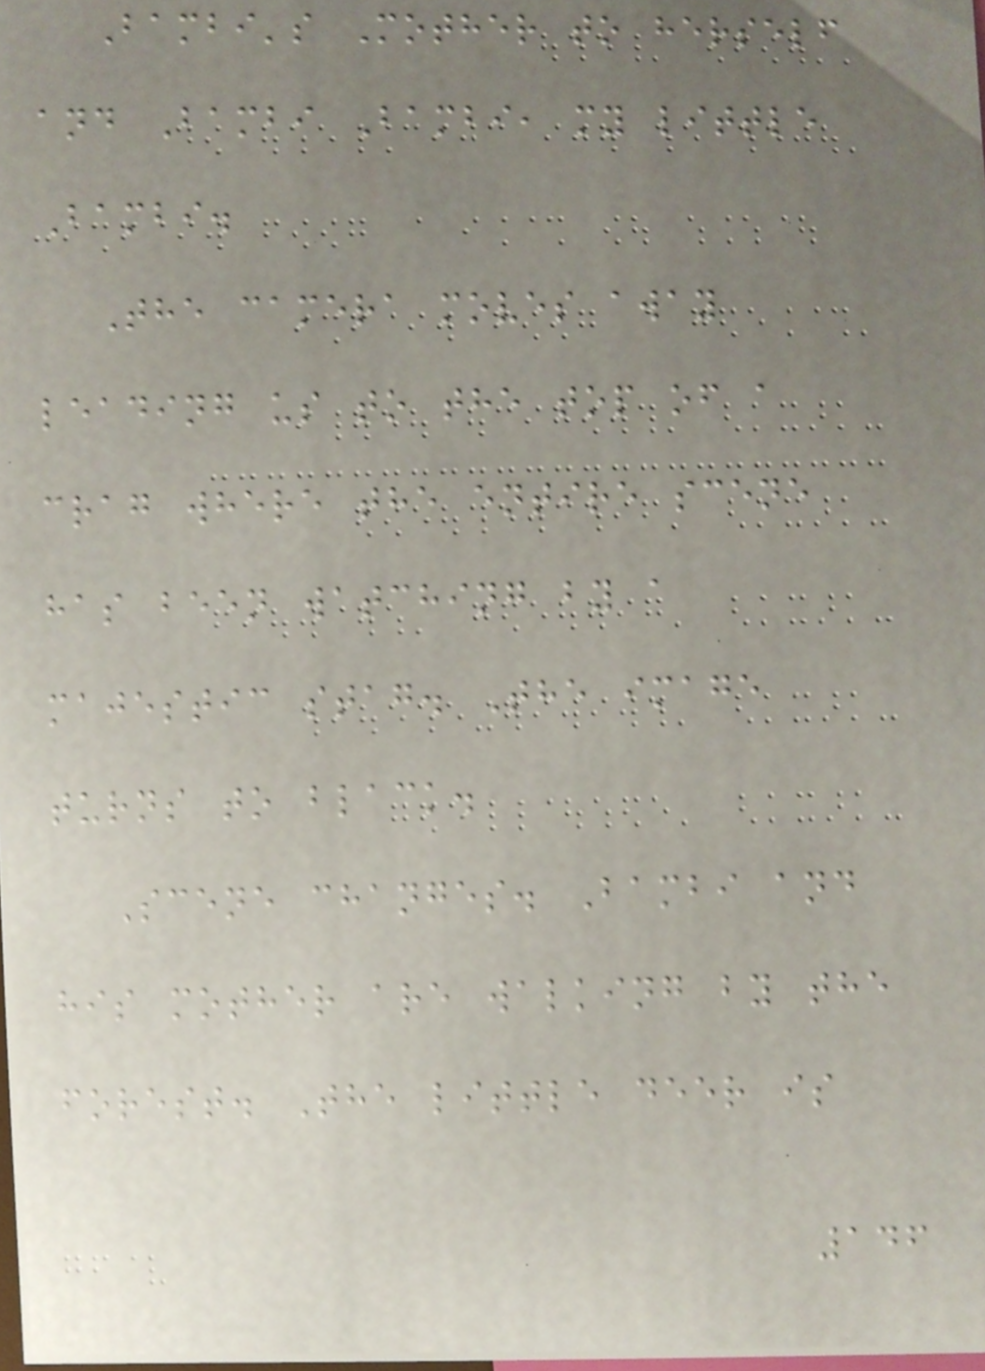Bambi's Mother to herself
and Bambi Bambi, my little
Bambi.
The camera moves away
leading us to the top of a
crag where the entire scene
has been watching by a
majestic stag. The image
turns to black.
Scene changes. Bambi and
his mother are walking by the
forest. The little deer is
146
